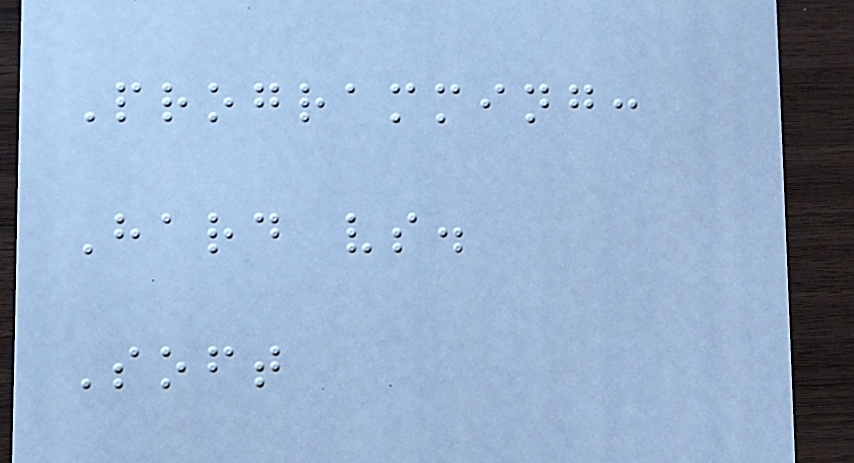Programming:
Hard vs.
Soft
